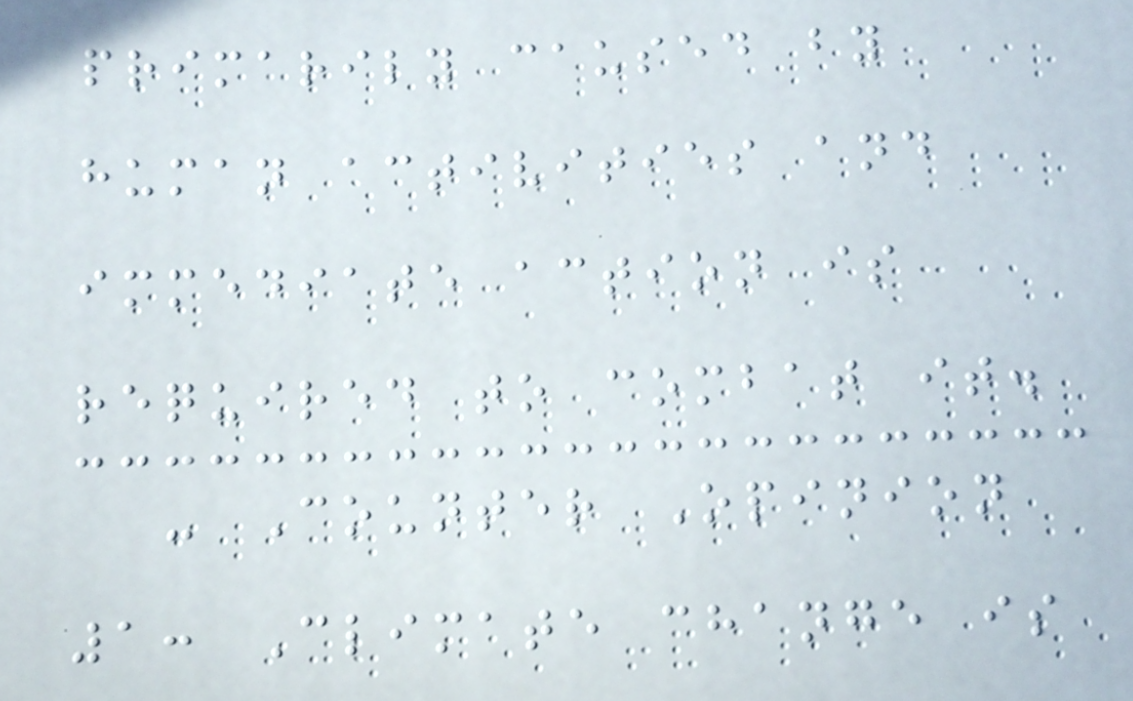primarily caused by
human activities and
immediate action is
required to combat it.
- Counter Opinion
1: Climate change is
